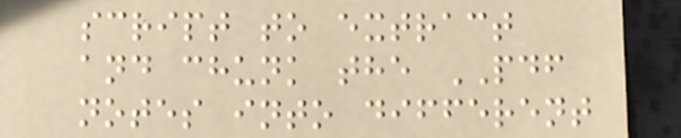script to extract
and chunk the PDF
notes into different
